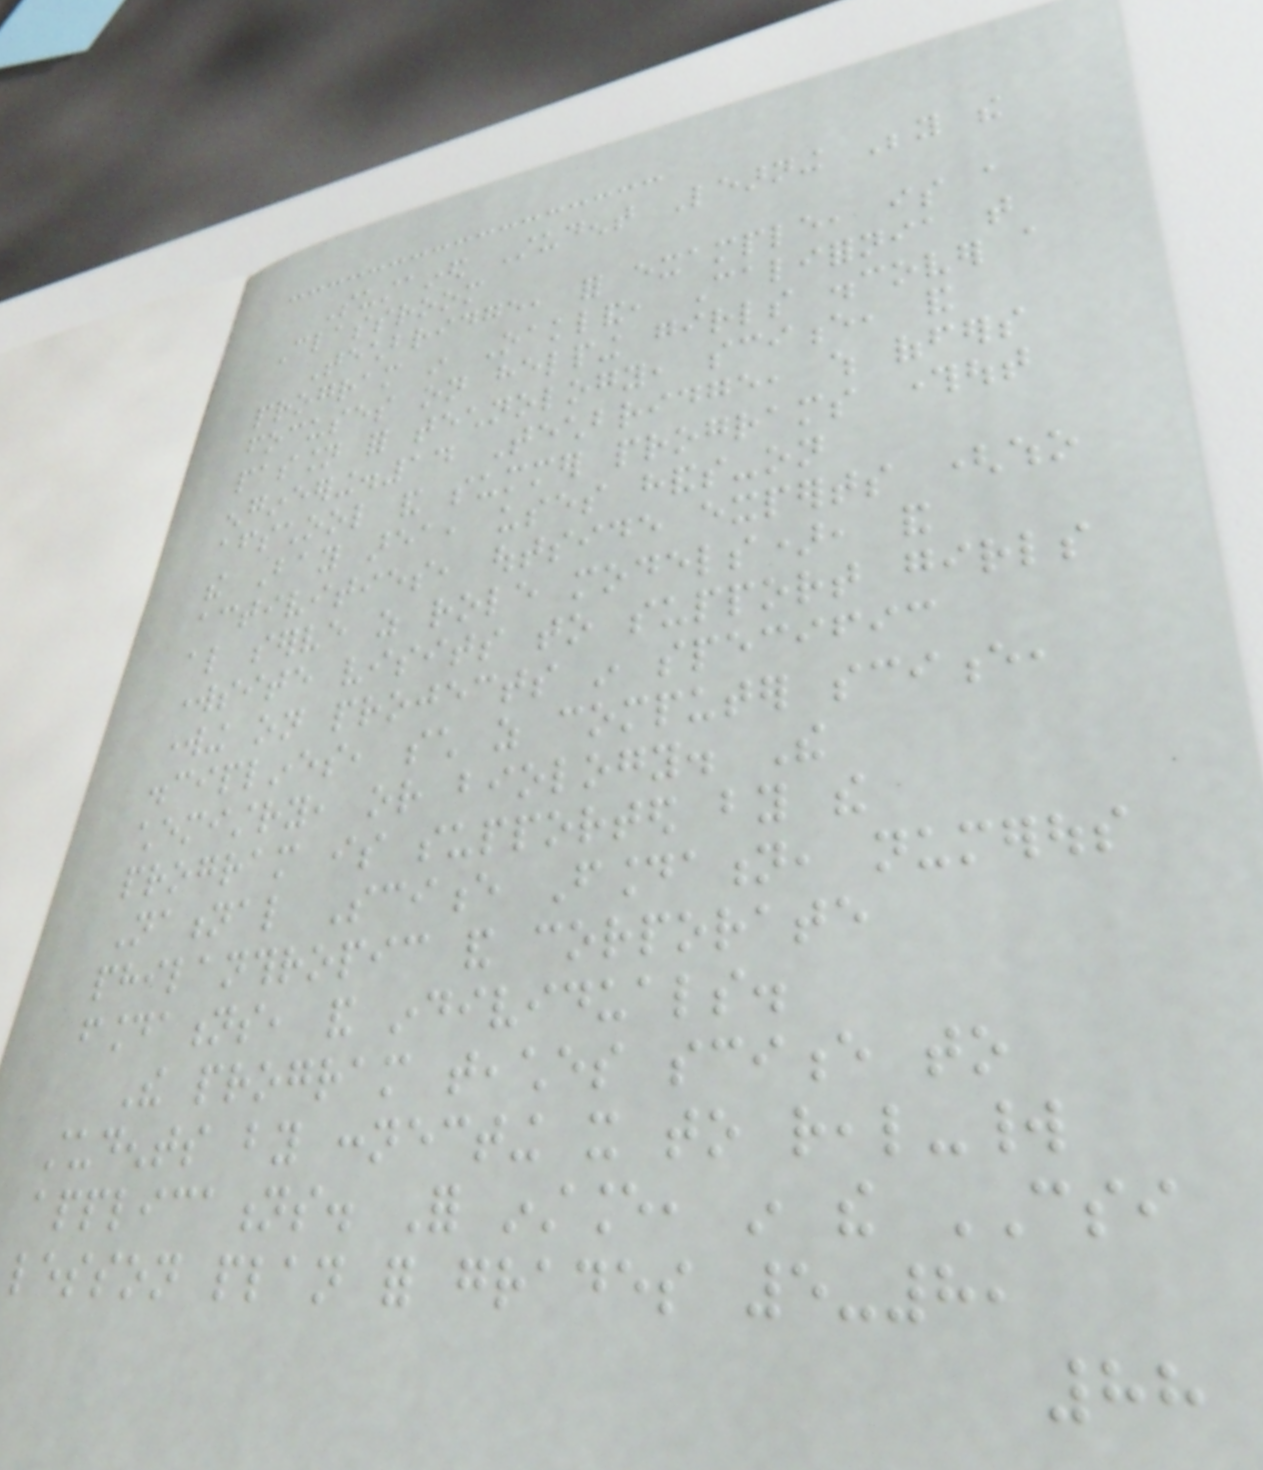Sustained Student Learning Beyond the
Classroom
Techbridge, for example, is a
program in Oakland, California that
focuses on helping girls discover a
passion for technology, science, and
engineering.14 Techbridge, which offers
afterschool and summer programs throughout
the Bay area, uses hands-on
activities, outside experts (who
also serve as role models), and
worksite visits to support girls
working on projects in specific
disciplines, such as computer science,
chemistry, or biology. The
program is supported by the
National Science Foundation, numerous
philanthropic and corporate
foundations, and individuals.
The program teaches science to
students by connecting it to real-world
applications. For instance, in the CSI
lesson plan for grades 5-8,
88
